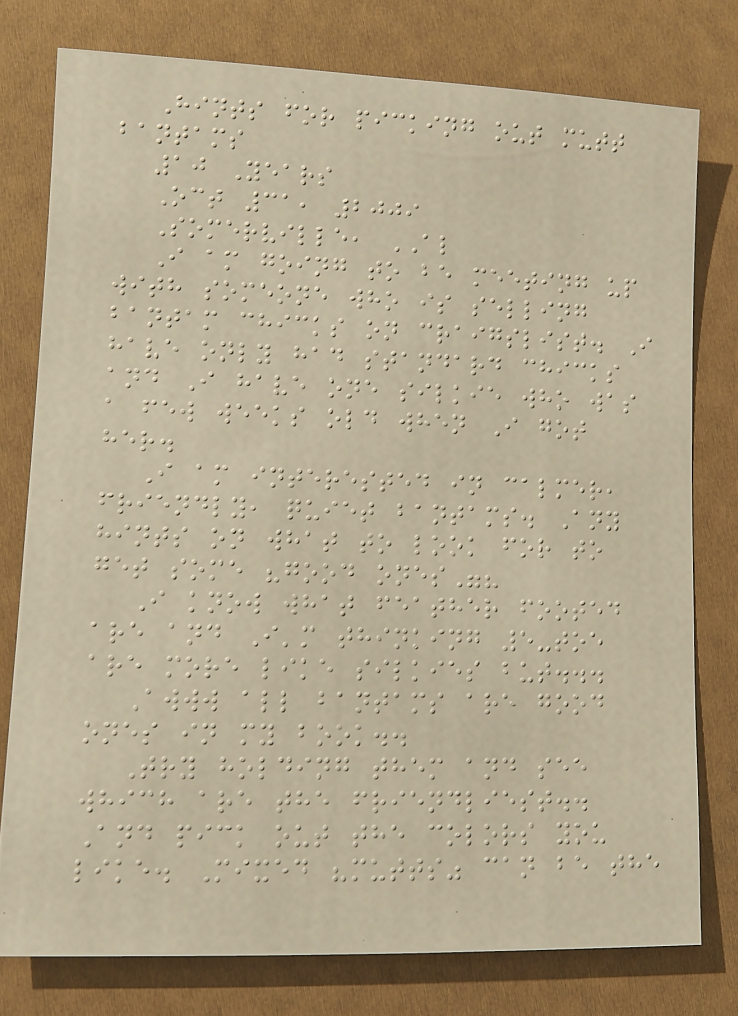Hints for picking out mutt
bantams
10 Years
Oct 31, 2009
Somerville, AL
I am going to be meeting up
with someone who is selling
bantam chicks on craigslist. I
have only had standard chicks
and I have one silkie who was
a few weeks old when I got
her.
I am interested in calmer,
friendly, quiet bantams. Any
hints on what to look for to
get some "good ones"?
I know what feather footed
are and I'm thinking 5-toe
are more like silkies but...
Awww all bantams are good
ones in my book..
Try holding them and see
which are the friendliest..
And pick out the colors you
like. Mixed "mutts" can be the
